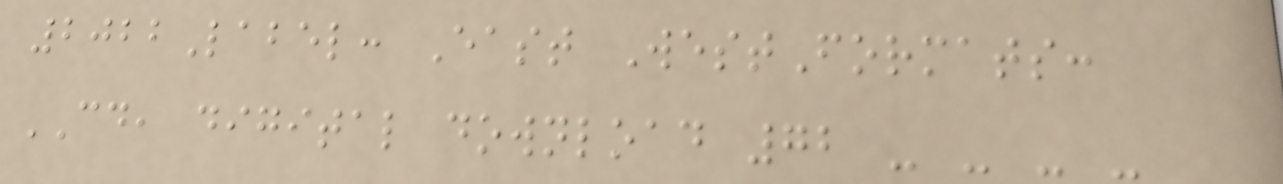2022Label: East WestFormats:
CD, digital download 72 - - - -
